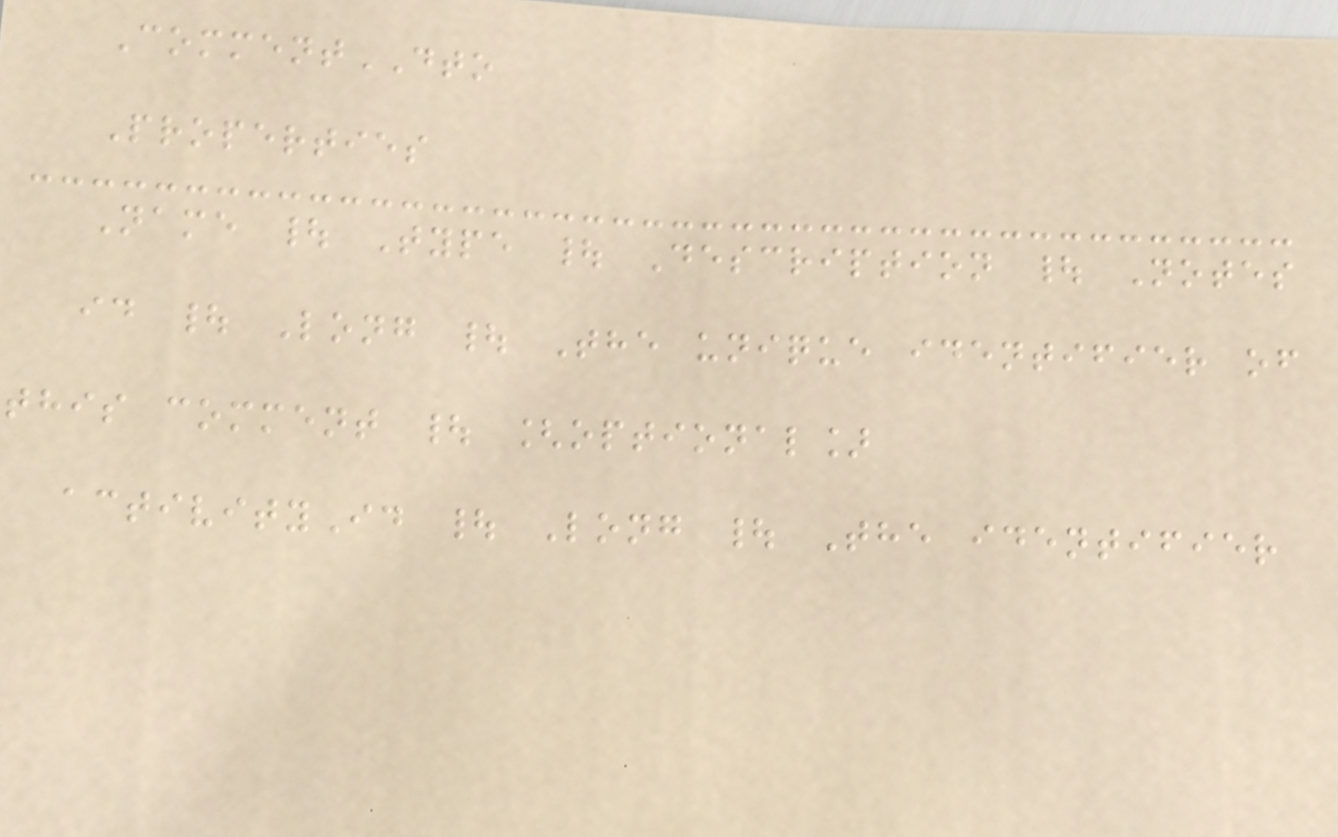CommentDTO
Properties
Name | Type | Description | Notes
id | Long | The unique identifier of
this comment | [optional]
activityId | Long | The identifier
